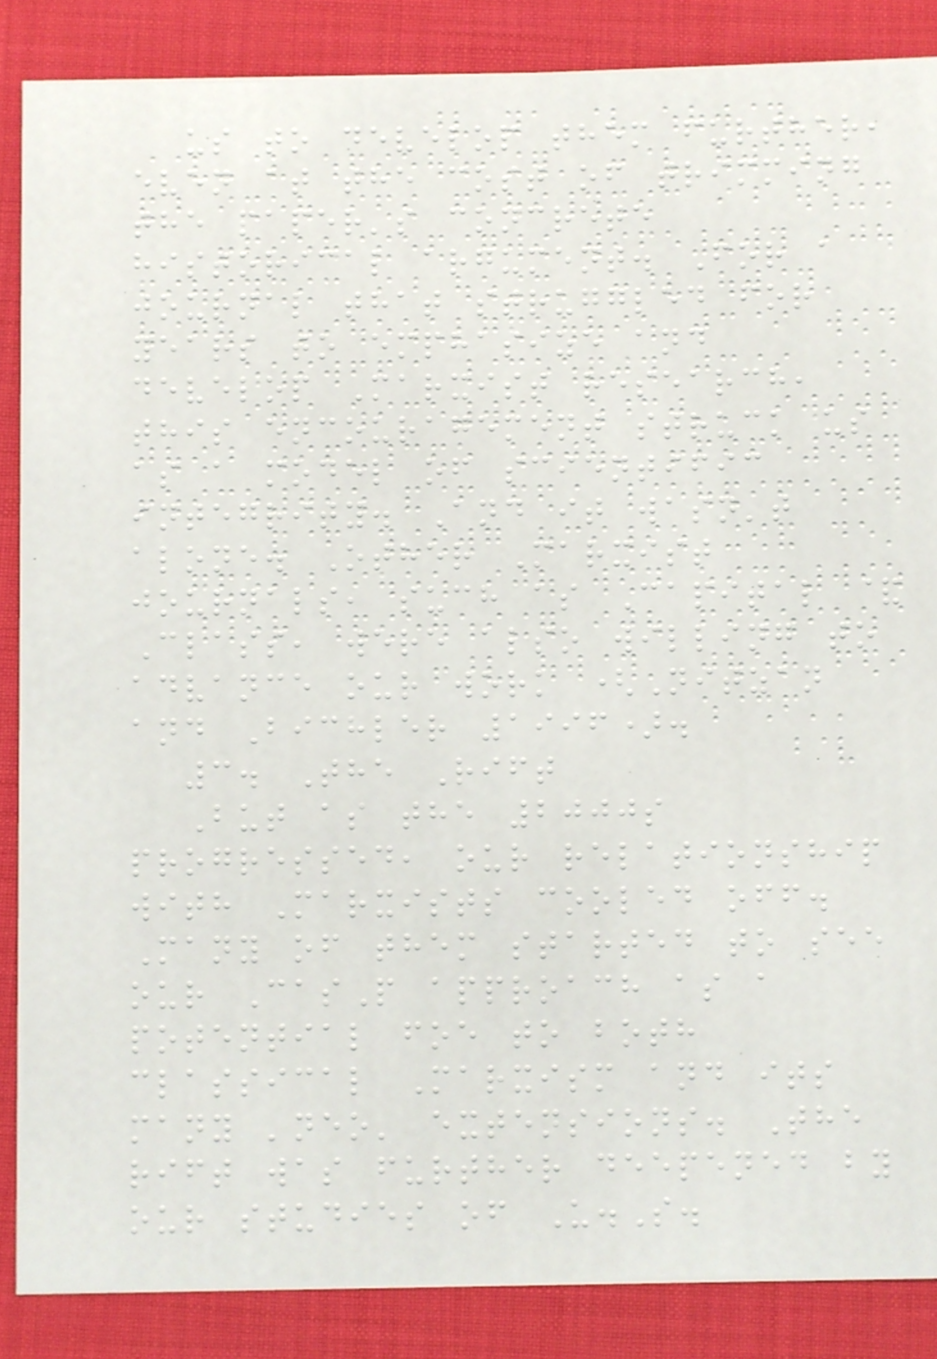us to develop them further,
even at the cost of trimming
the paper's concrete
historical argument. For a
journal that struggled for
years to emphasize and
develop Marxist research,
this encouragement struck us
as a model of scientific
integrity. And it wasn't
alone. Other Marxist
journals, such as Capital &
Class, were also willing to
advance our work (Nitzan
and Bichler 1996).
3. The Rift
But as the 2000s
progressed, our relationship
with Marxists cooled off.
Many of them started to see
our CasP approach as a
potential foe to both
classical Marxism and its
many 'neo' extensions. The
rift was further deepened by
our studies of U.S.
